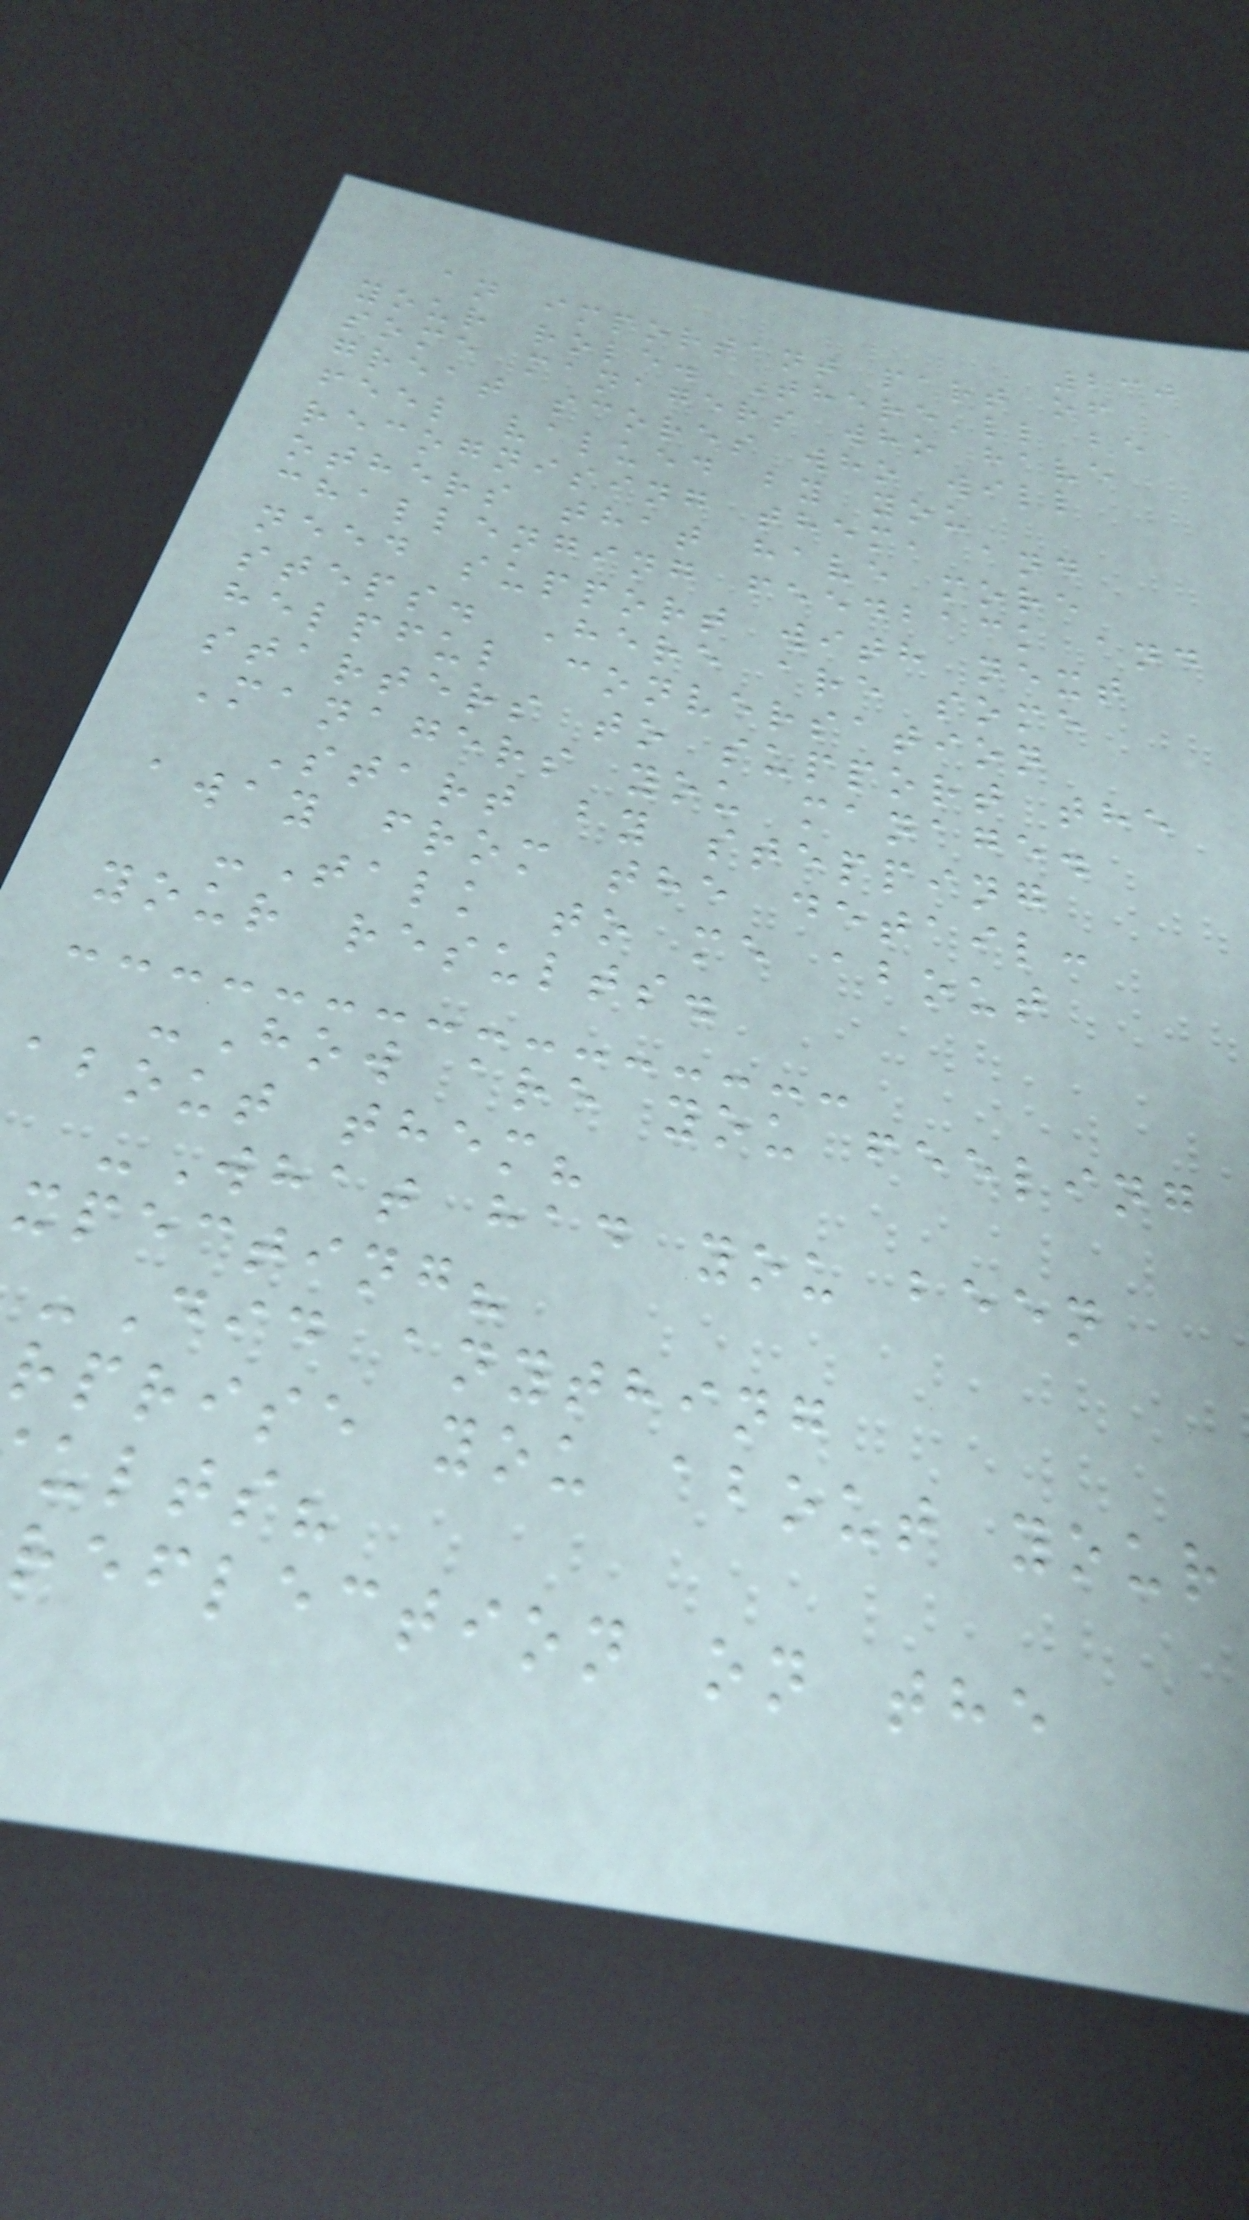230
an important part of
your role. There'll be
some managers who have
great scores who will
feel valued by you
recognising them, and
others that have more
challenging feedback and
need support with next
steps. Here are some
helpful conversation
starters to support the
Managers you manage.
Start by stepping
away from the detail:
-Talk to me about
your results.
-How are you feeling
about them?
-What had you been
xpecting?
-Did anything
rprise you about your
ults?
reflection on the
